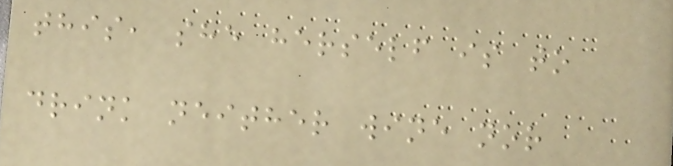this, she herself is to
drink neither wine nor
